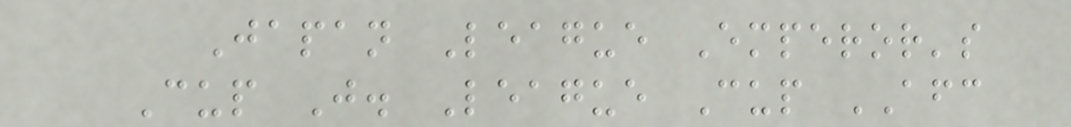Japan League Emperor's
Cup J. League Cup AFC
